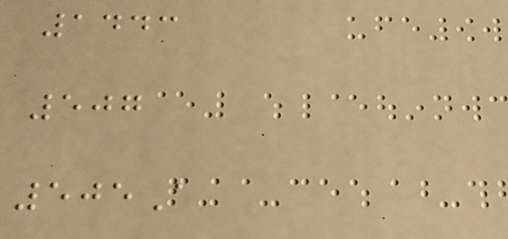1443
507
505A
